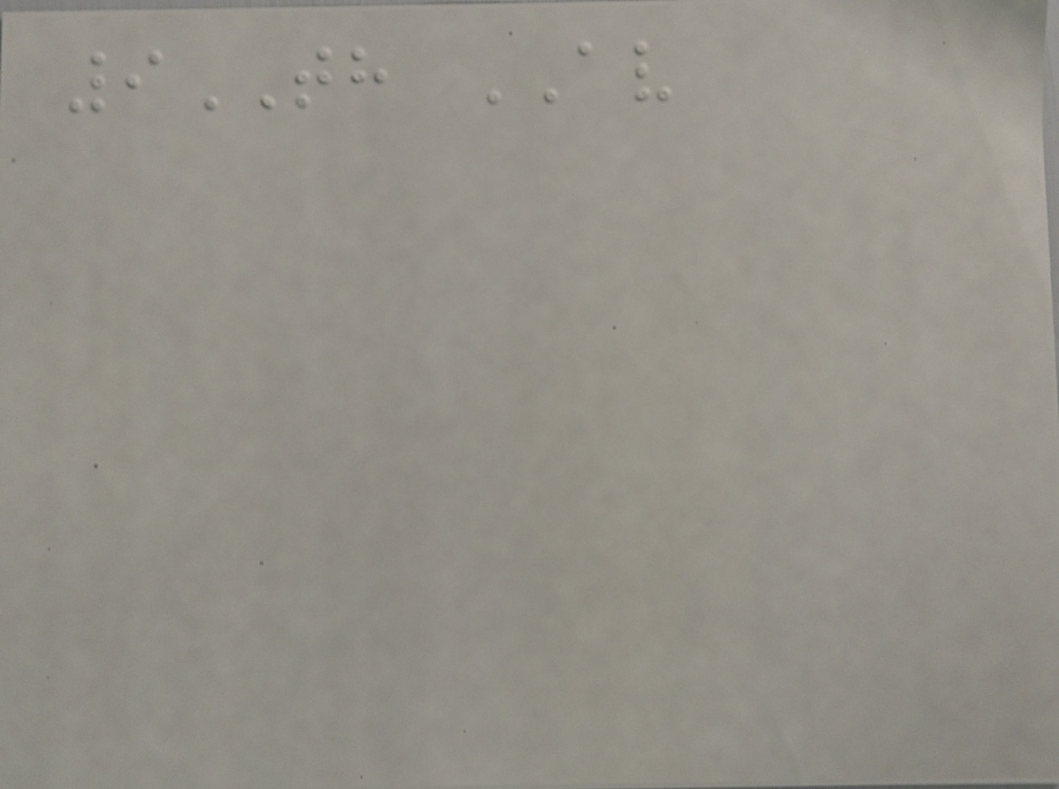9TH AV
